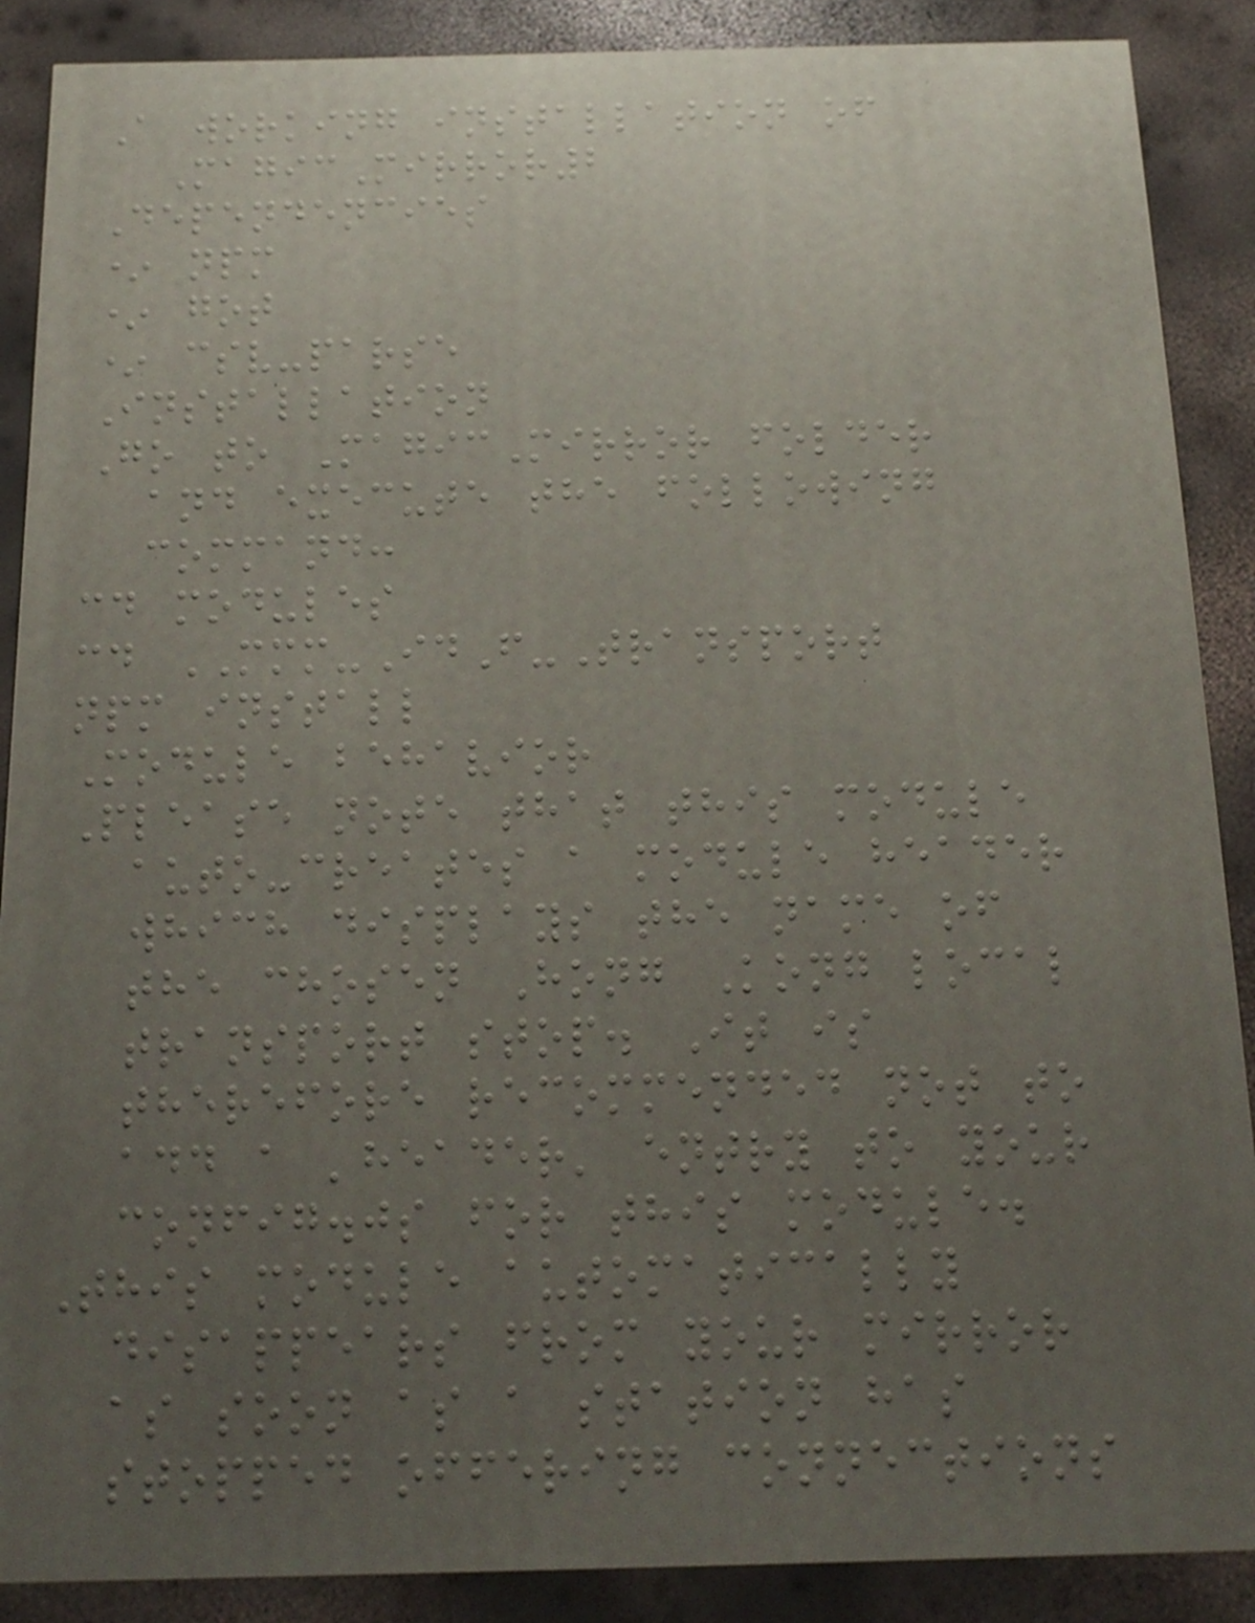A working installation of
MagicMirror2
Dependencies
* npm
* got
* csv-parse
Installation
Go to MagicMirror folder
and execute the following
command:
cd modules
cd MMM-IdF-Transport
npm install
Module behavior
Please note that this module
auto-creates a module header
which displays the name of
the chosen Hong Kong local
transport stop. It is
therefore recommended not to
add a 'header' entry to your
config.js for this module.
This module automatically
disappears from your mirror
as soon as a station has
stopped offering connections
